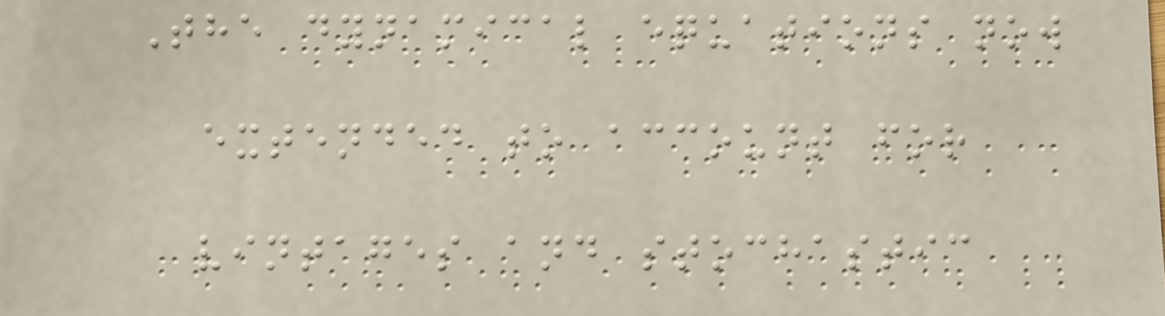The dynamical equations now
extended to account for
vintages and stochastic
